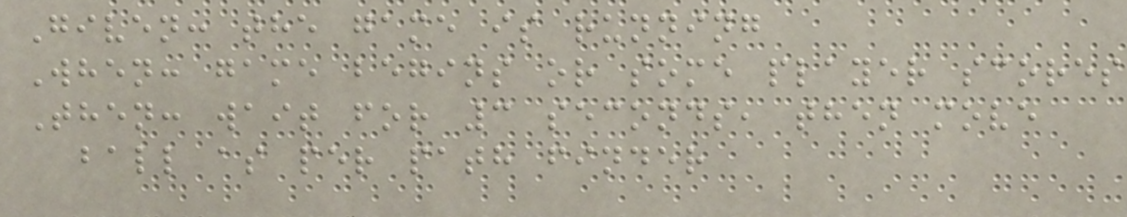Given: the game is running
When: game begins or some player scores
Then: wait for 3 seconds, then move
ball as per path finder
